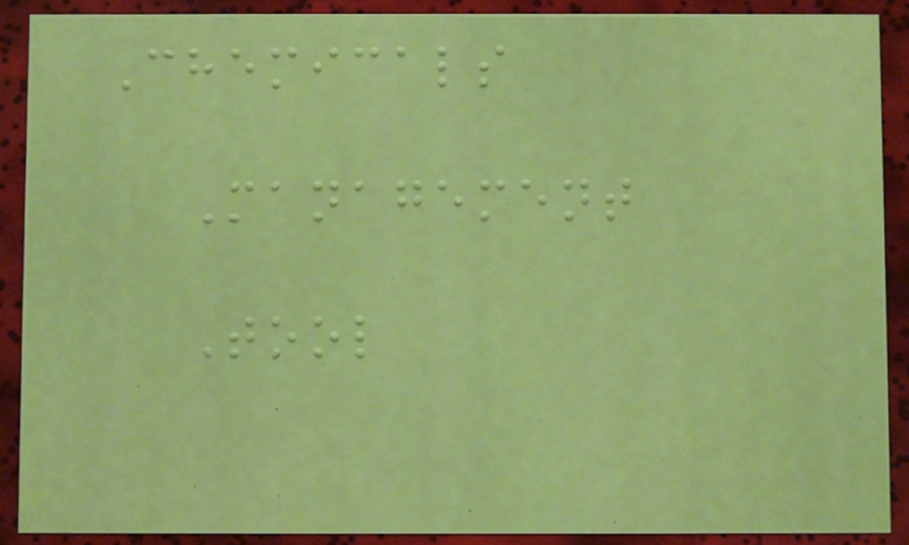Chemicals
Management
Tool
